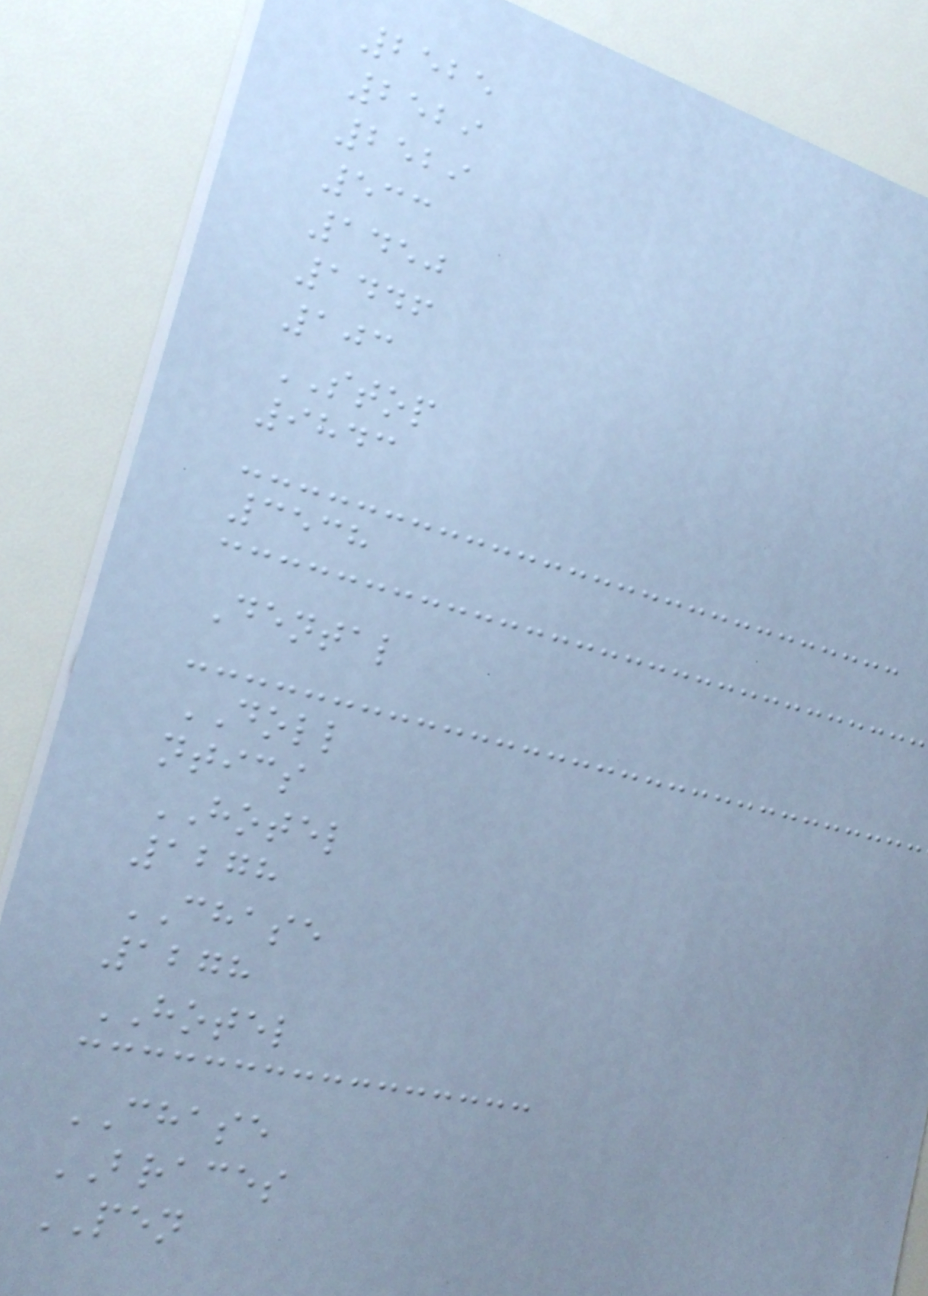2525
2529
2529
533
1450
1446
103
STOP
9843
3538
Dental
DOLL
ntics
HOTEL
1278
CHASE
1278
HOTEL
CHASE
BRACES
PEN
